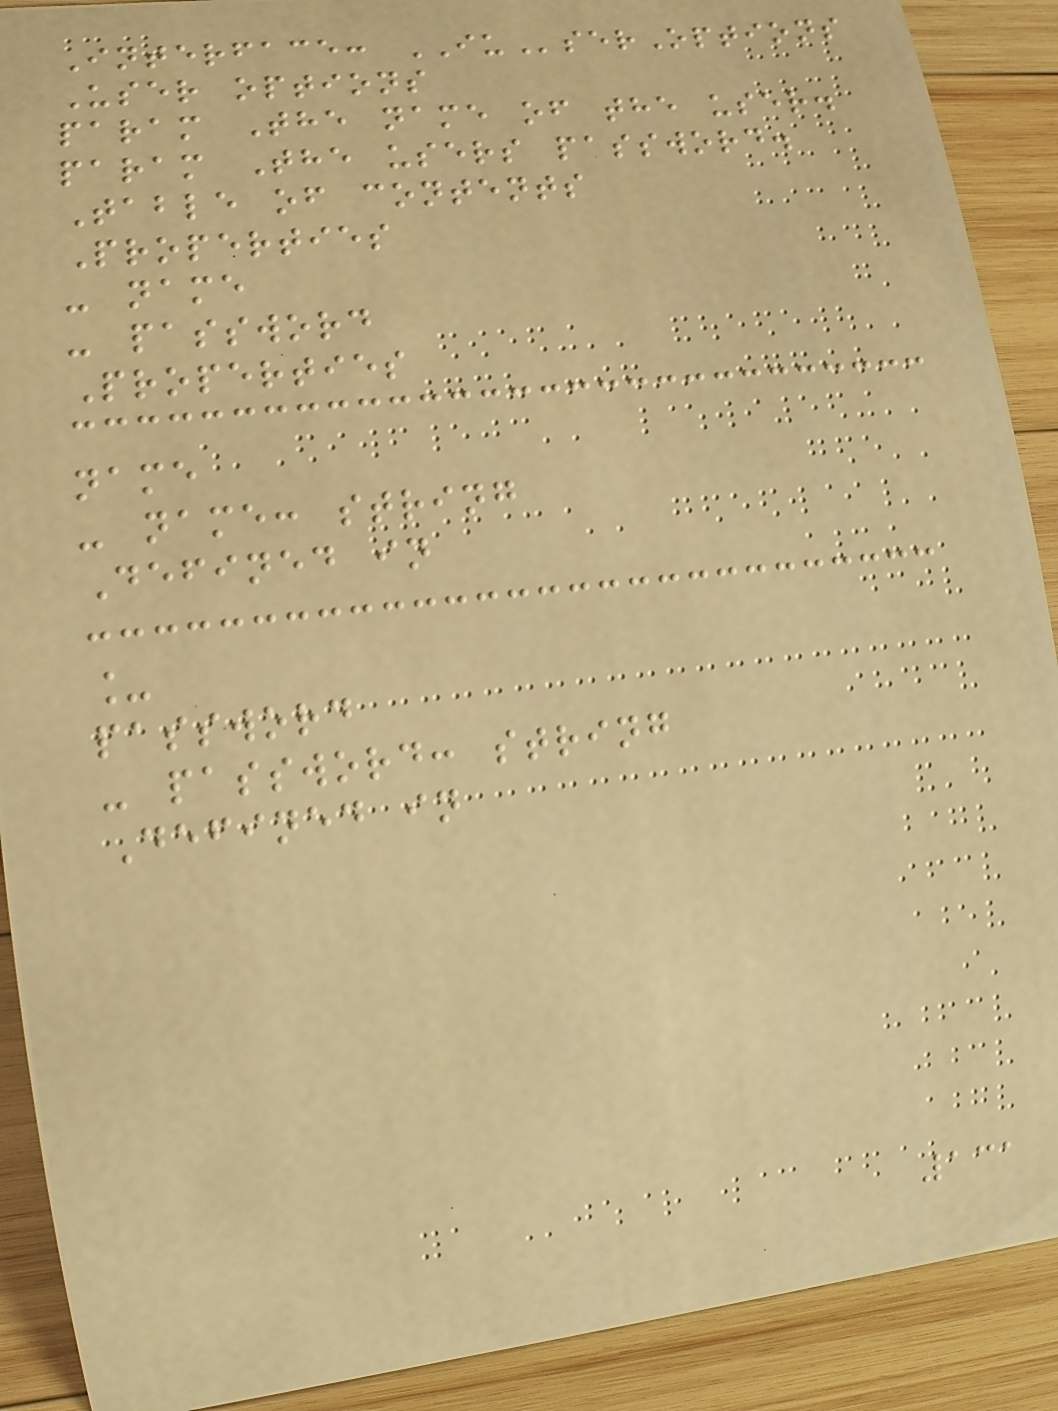Interface: IUserOptions
User options
param The name of the user.
param The users password.
Table of contents
Properties
- name
- password
Properties
name
- name: string
Defined in
_
password
- password: string
Defined in
131
